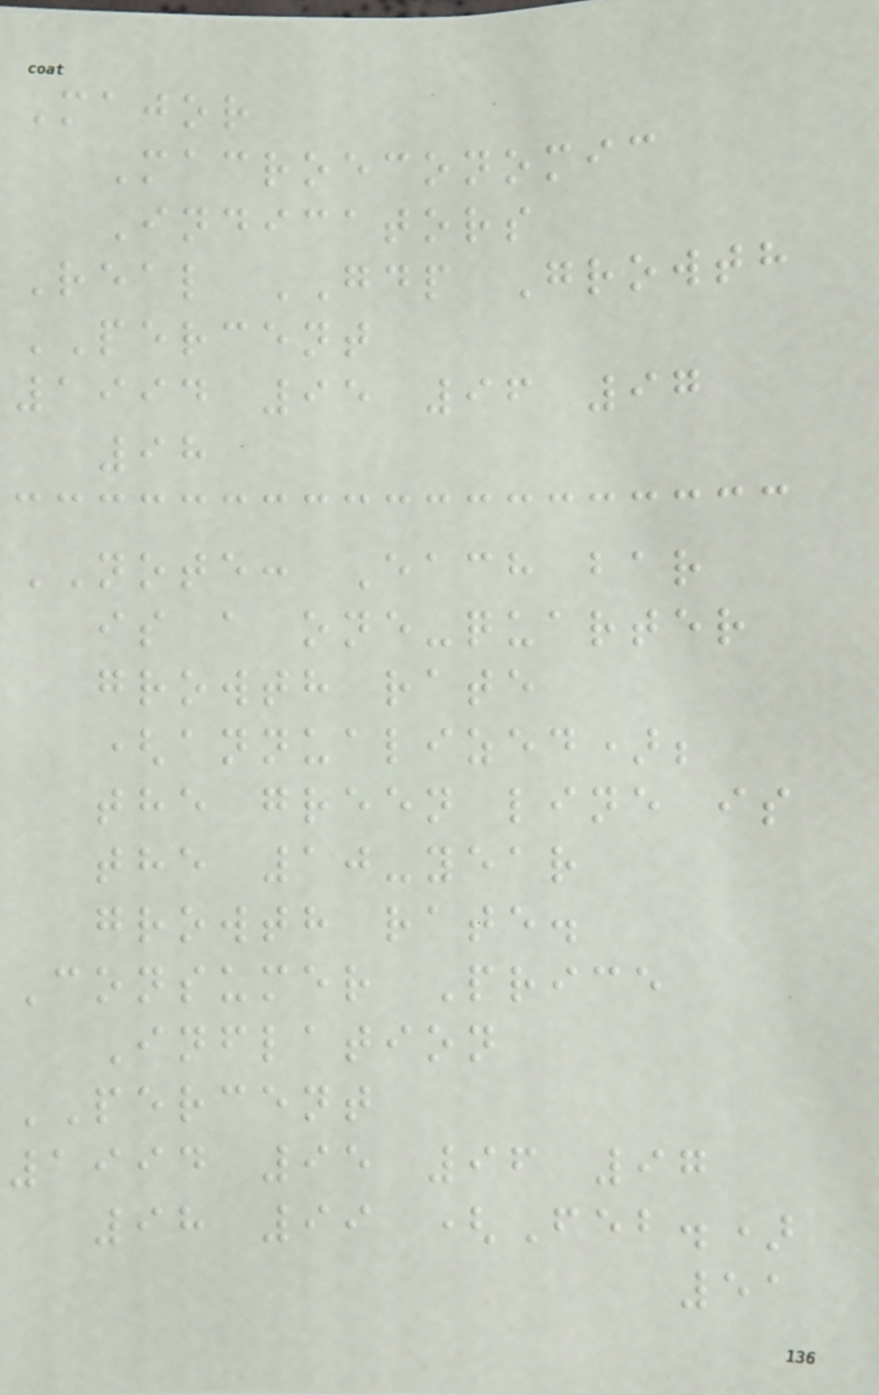Major
Macroeconomic
Indicators
Real GDP Growth
PERCENT
1994 95 96 97
98
NOTE: Each bar
is a one-quarter
growth rate
(annualized);
the green line is
the 10-year
growth rate.
Consumer Price
Inflation
PERCENT
1994 95 96 97
98 99 (Feb.)
51
